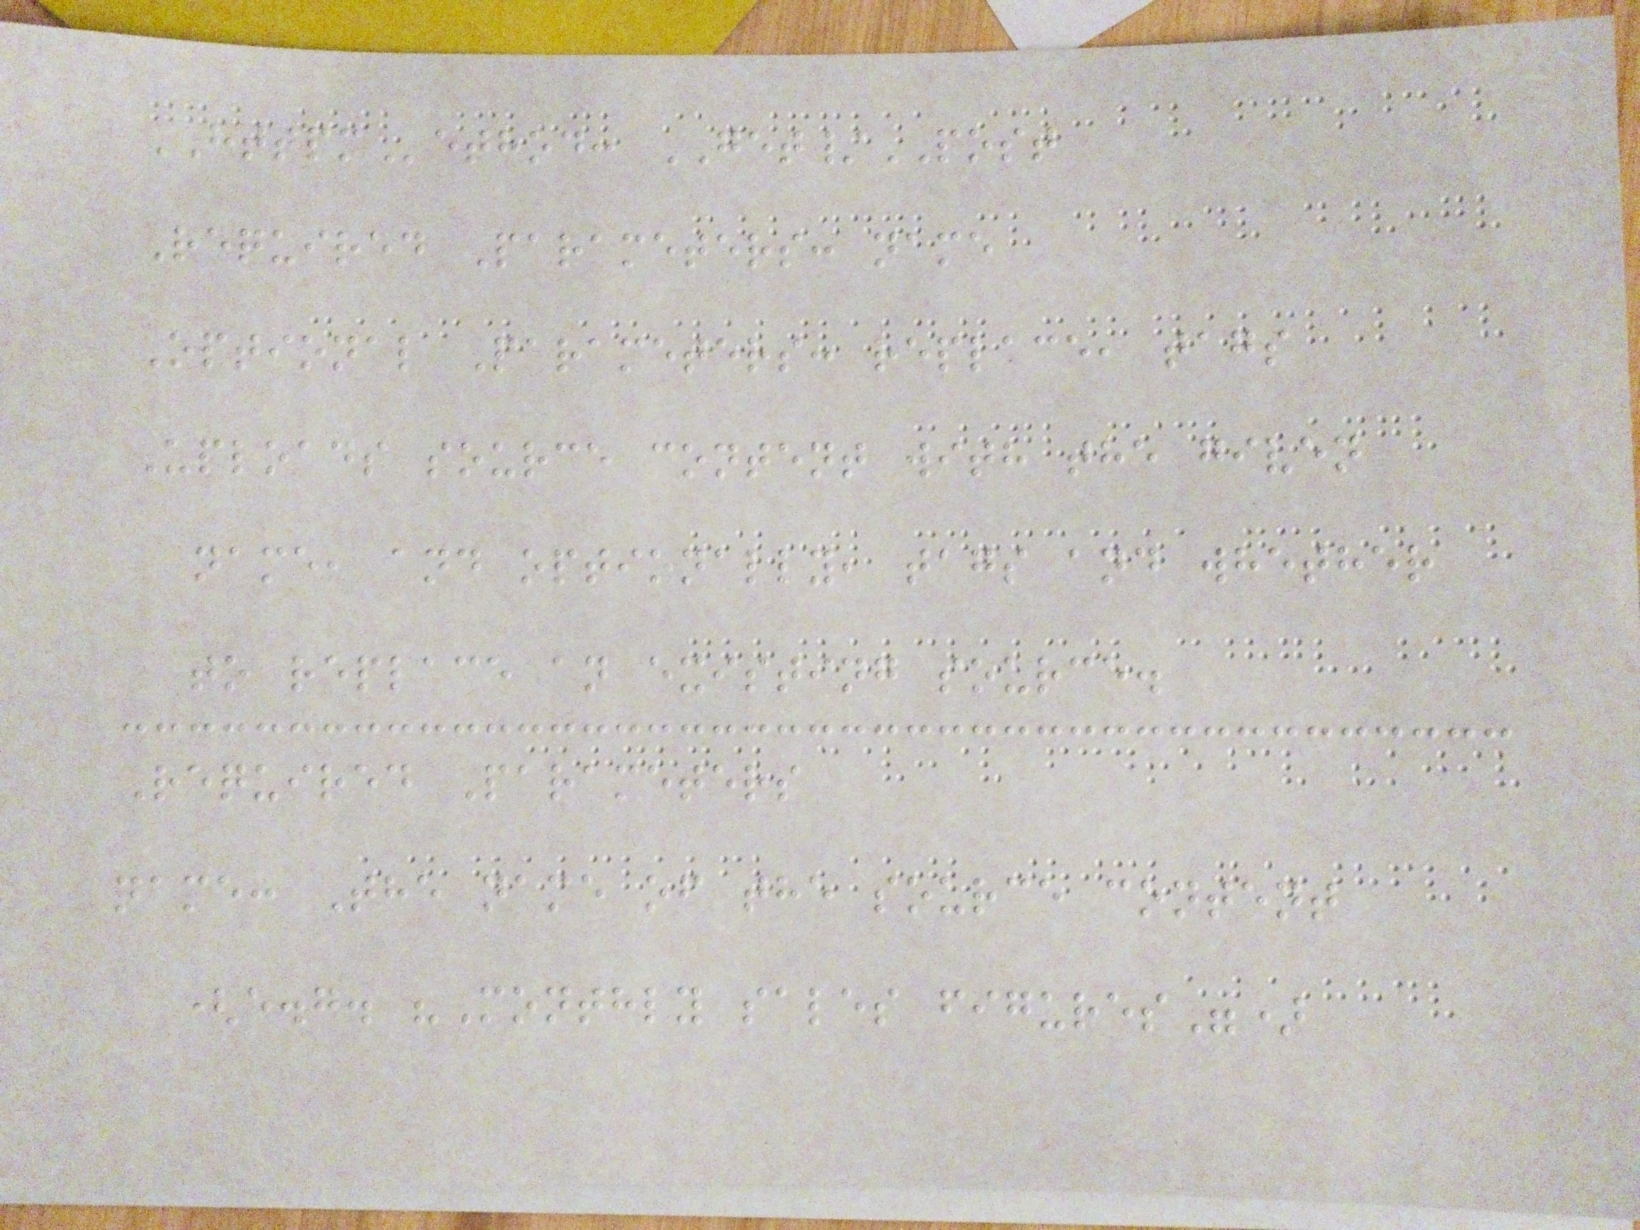HTTPMethod: GET/POST
Required Parameters: name
Optional Parameters: replace, tags
Uploads source content with the given
name, and optionally, tags and whether
to replace an existing source.
Required Parameters
name: The name of the source content
(e.g. "Monthly sales figures")
